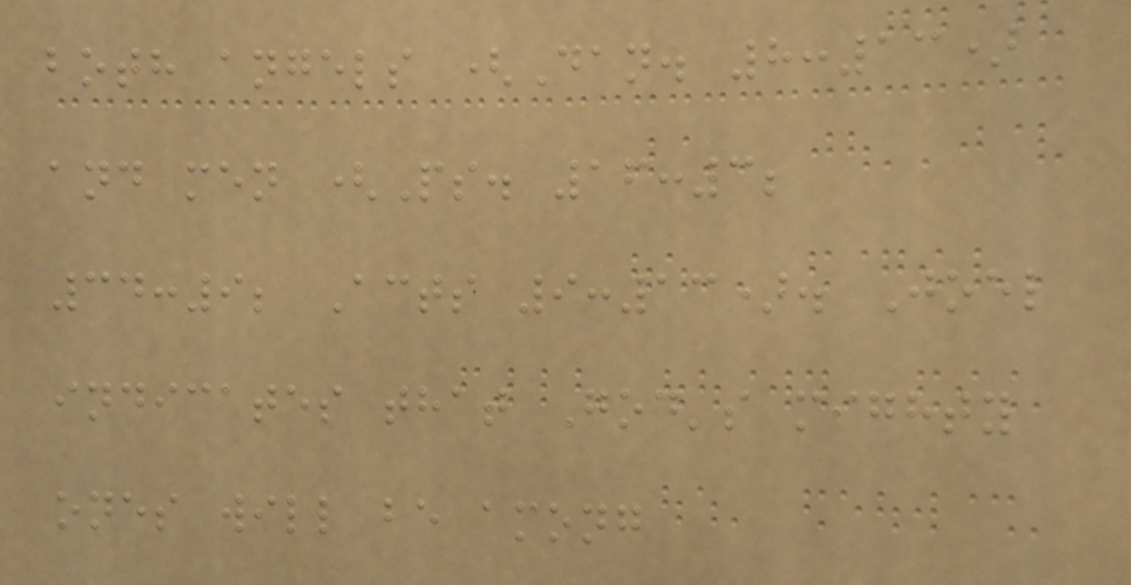both angels (Dan. 8:13)
and men (Ps. 16:3;
34:9; Acts 9:13). Joel
indicates that God's mighty
ones will be among
